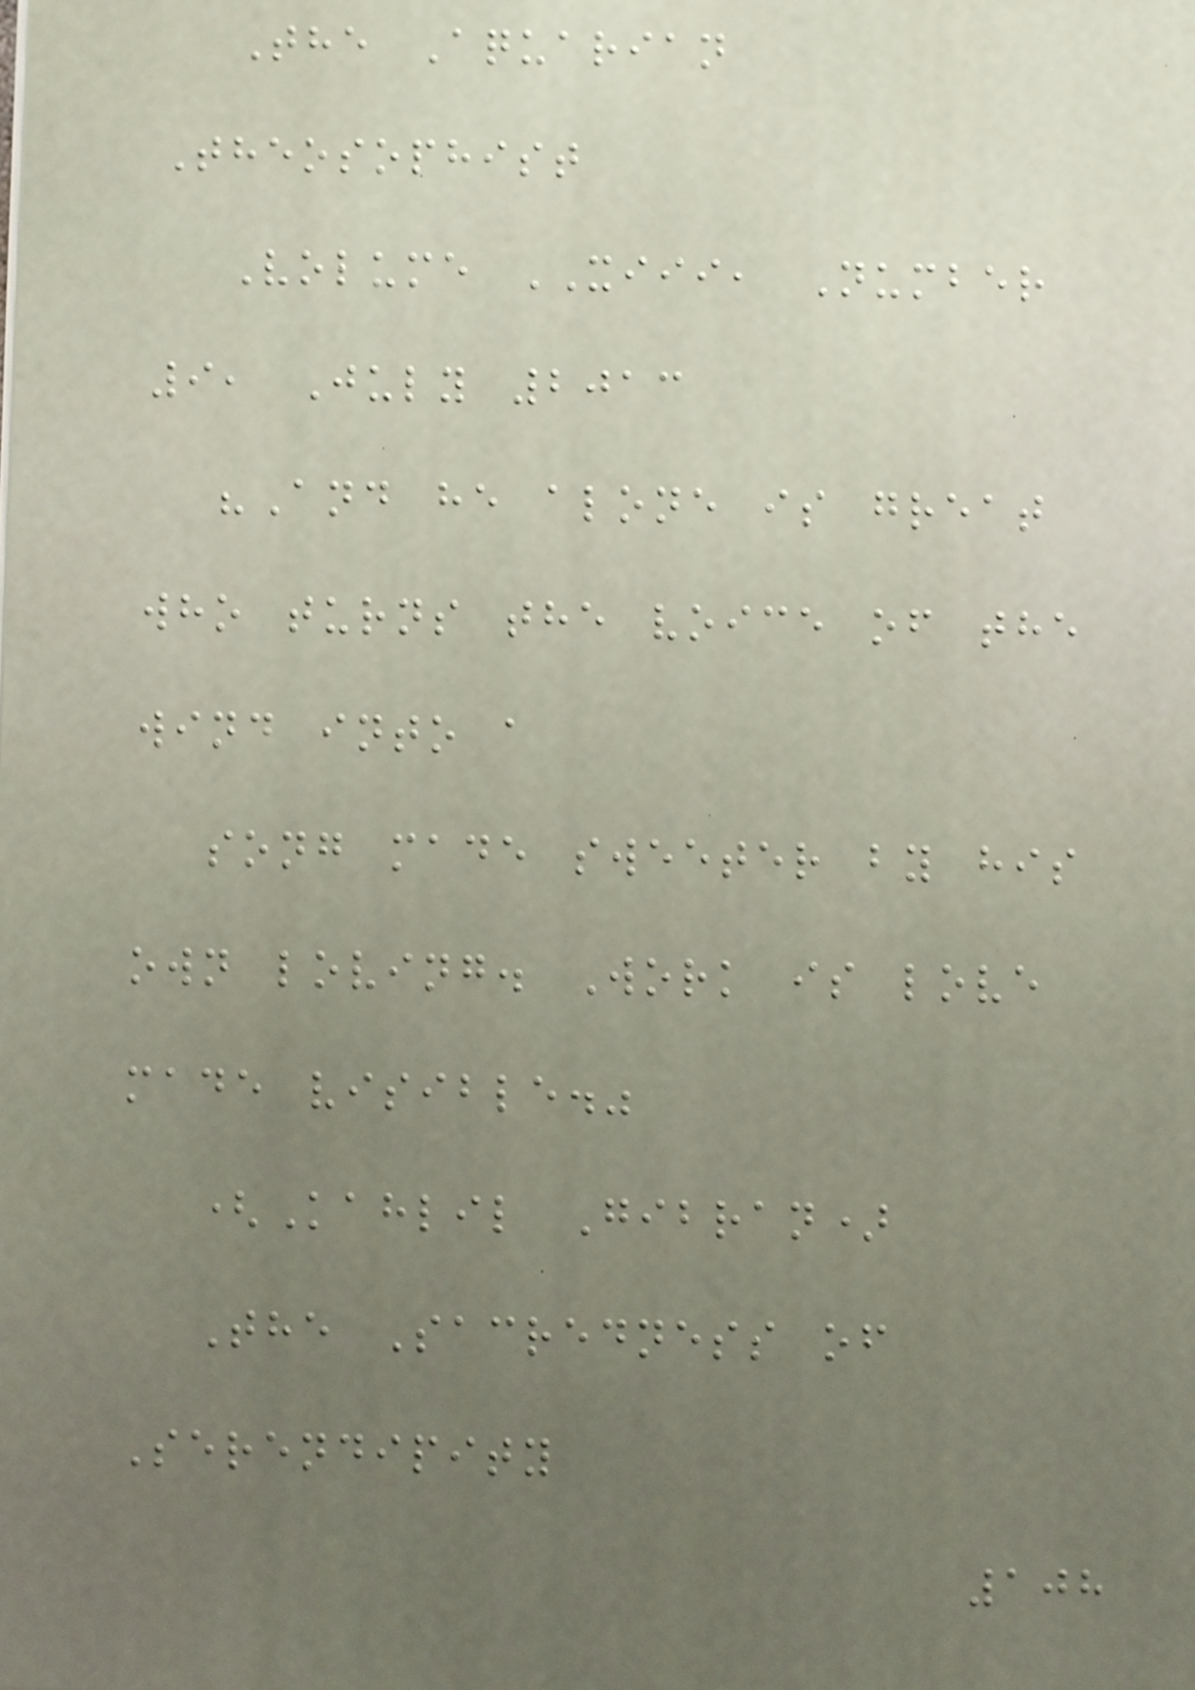The Aquarian
Theosophist
Volume XIII, Number
9, July 2013
"And he alone is great
who turns the voice of the
wind into a
song made sweeter by his
own loving. Work is love
made visible."
(Kahlil Gibran)
The Sacredness of
Serendipity
108
